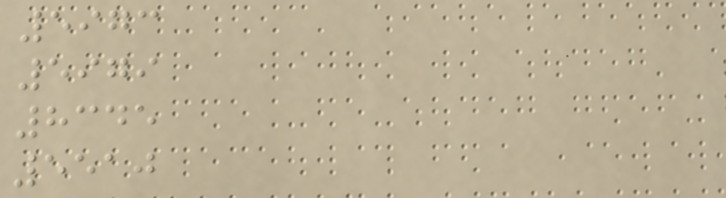5973
5979
8345
5510
